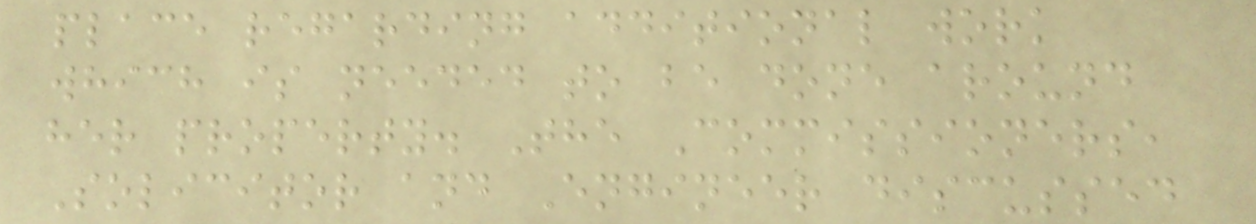place regarding additional work
which is needed to be done around
her property. The Commissioners,
Solicitor and Engineer discussed
